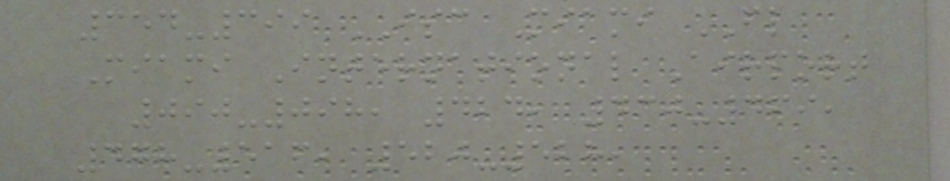354-399 ISC Miami FL
Miami International Airport
090-098, 424, 430-469,
478-516, 520-528,
